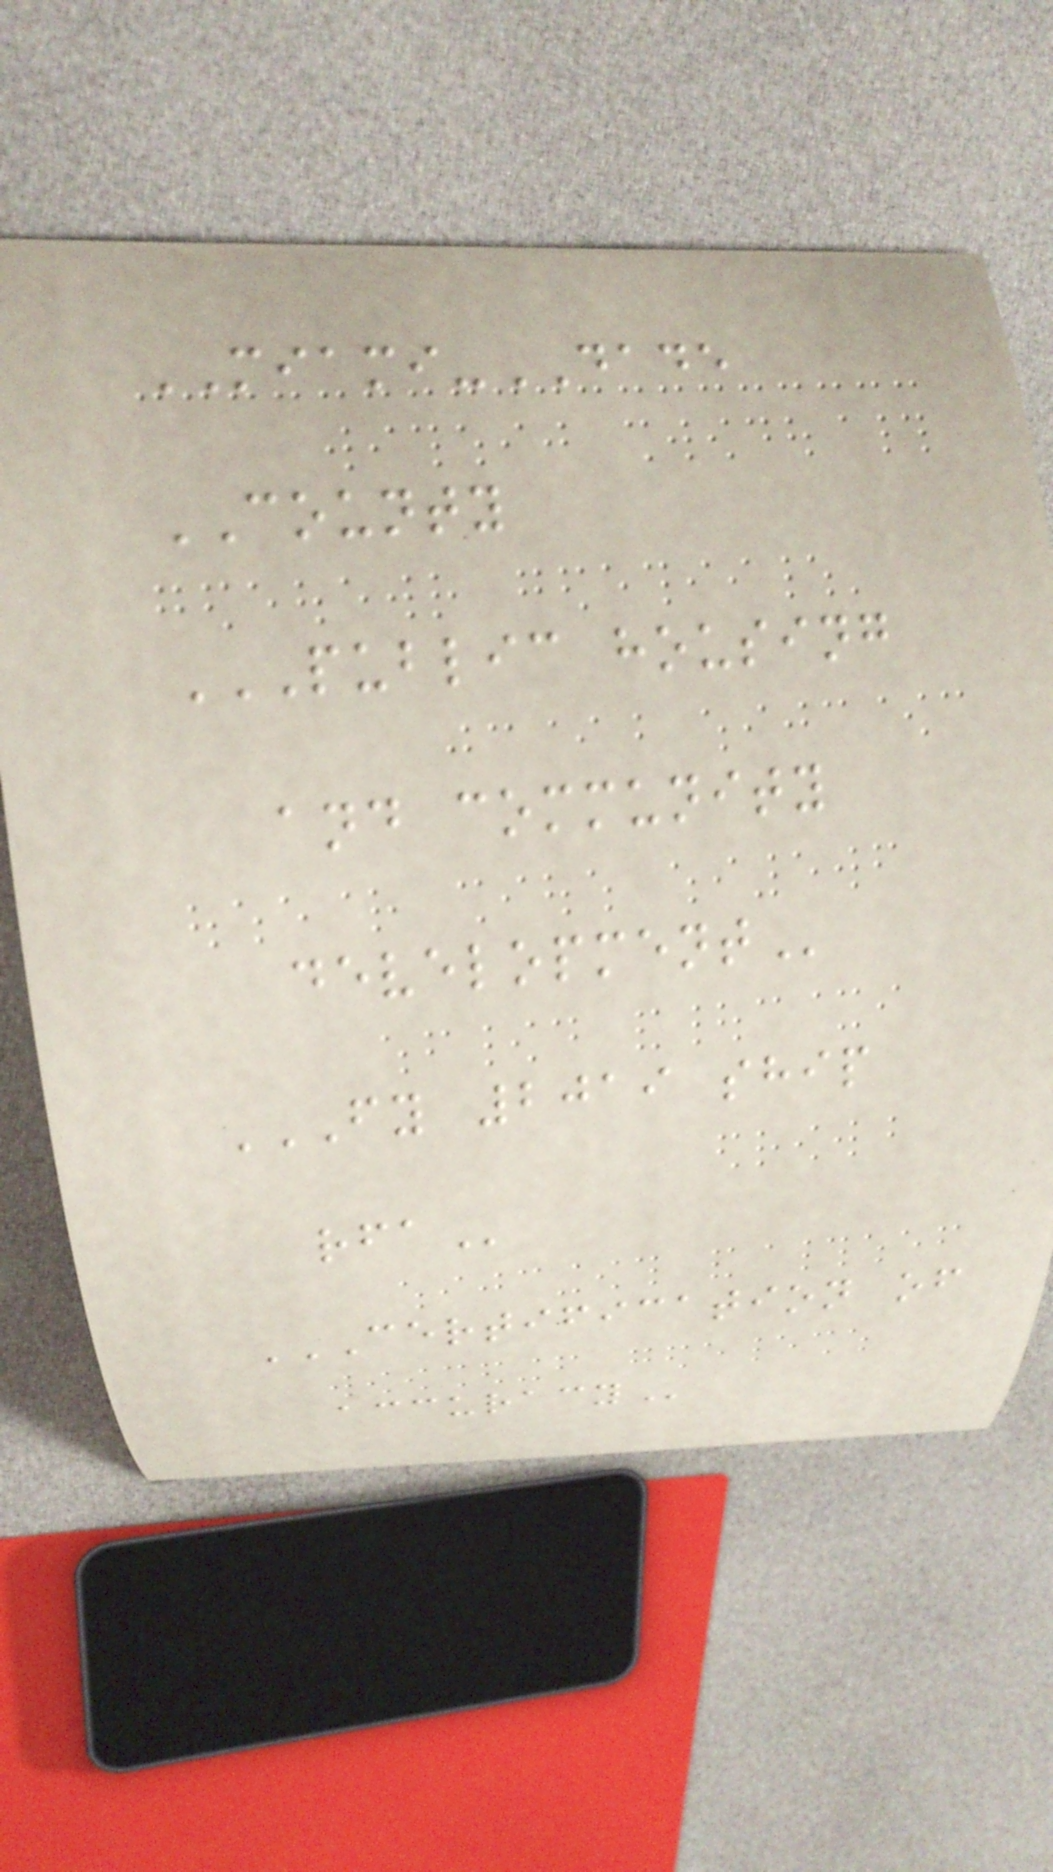MIAMI-DADE
COUNTY
PUBLIC HOUSING
AND COMMUNITY
DEVELOPMENT
FY 2019 SHIP
RFA
CERTIFICATION OF
ACCURACY
